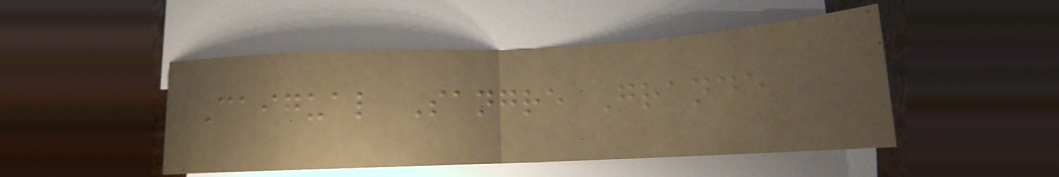Caigual Sangre Grande
